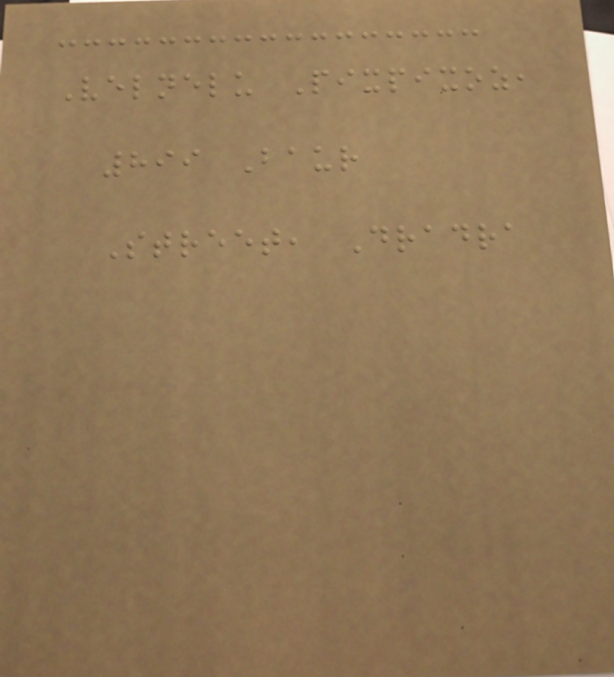Velnelu Pixpixoz,
899 Baur
Street, Dradra
